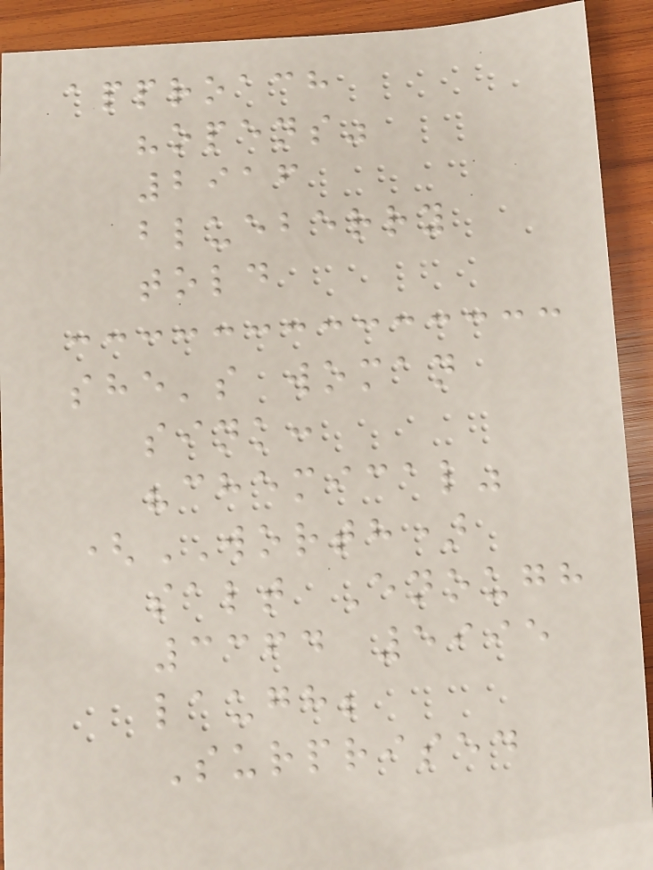approach
"opens"
2916
blueberry
told
she's woman
sink:
"chemical"
(WORTH)
salt Enough
3364 5995
laugh;
Surprised
